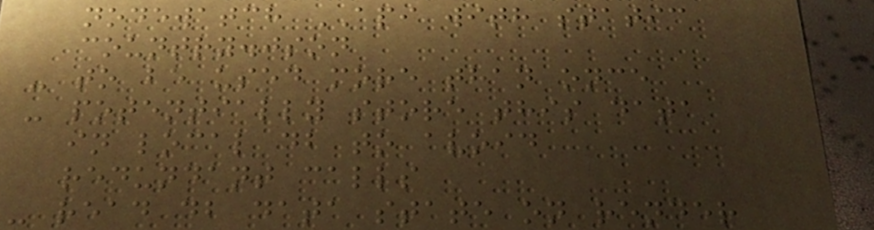nodewatch API with static
country.json
- to be used more than once
- potentially store this data
in local db to avoid
redundant calls
- read db data state on render
